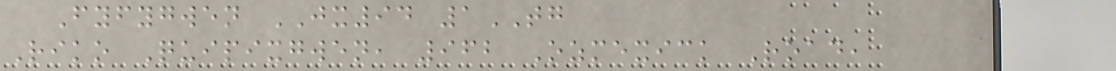Fyfygwen JX94 1TG
Riko Quipixgwen, 962 Ozmexick Road,
